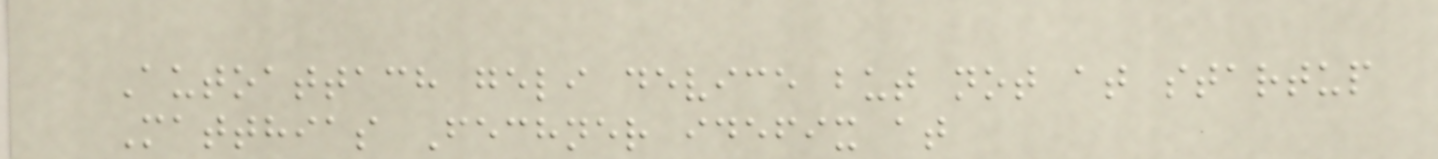Autoattach geli device but not at startup
Matthias Fechner idefix at
